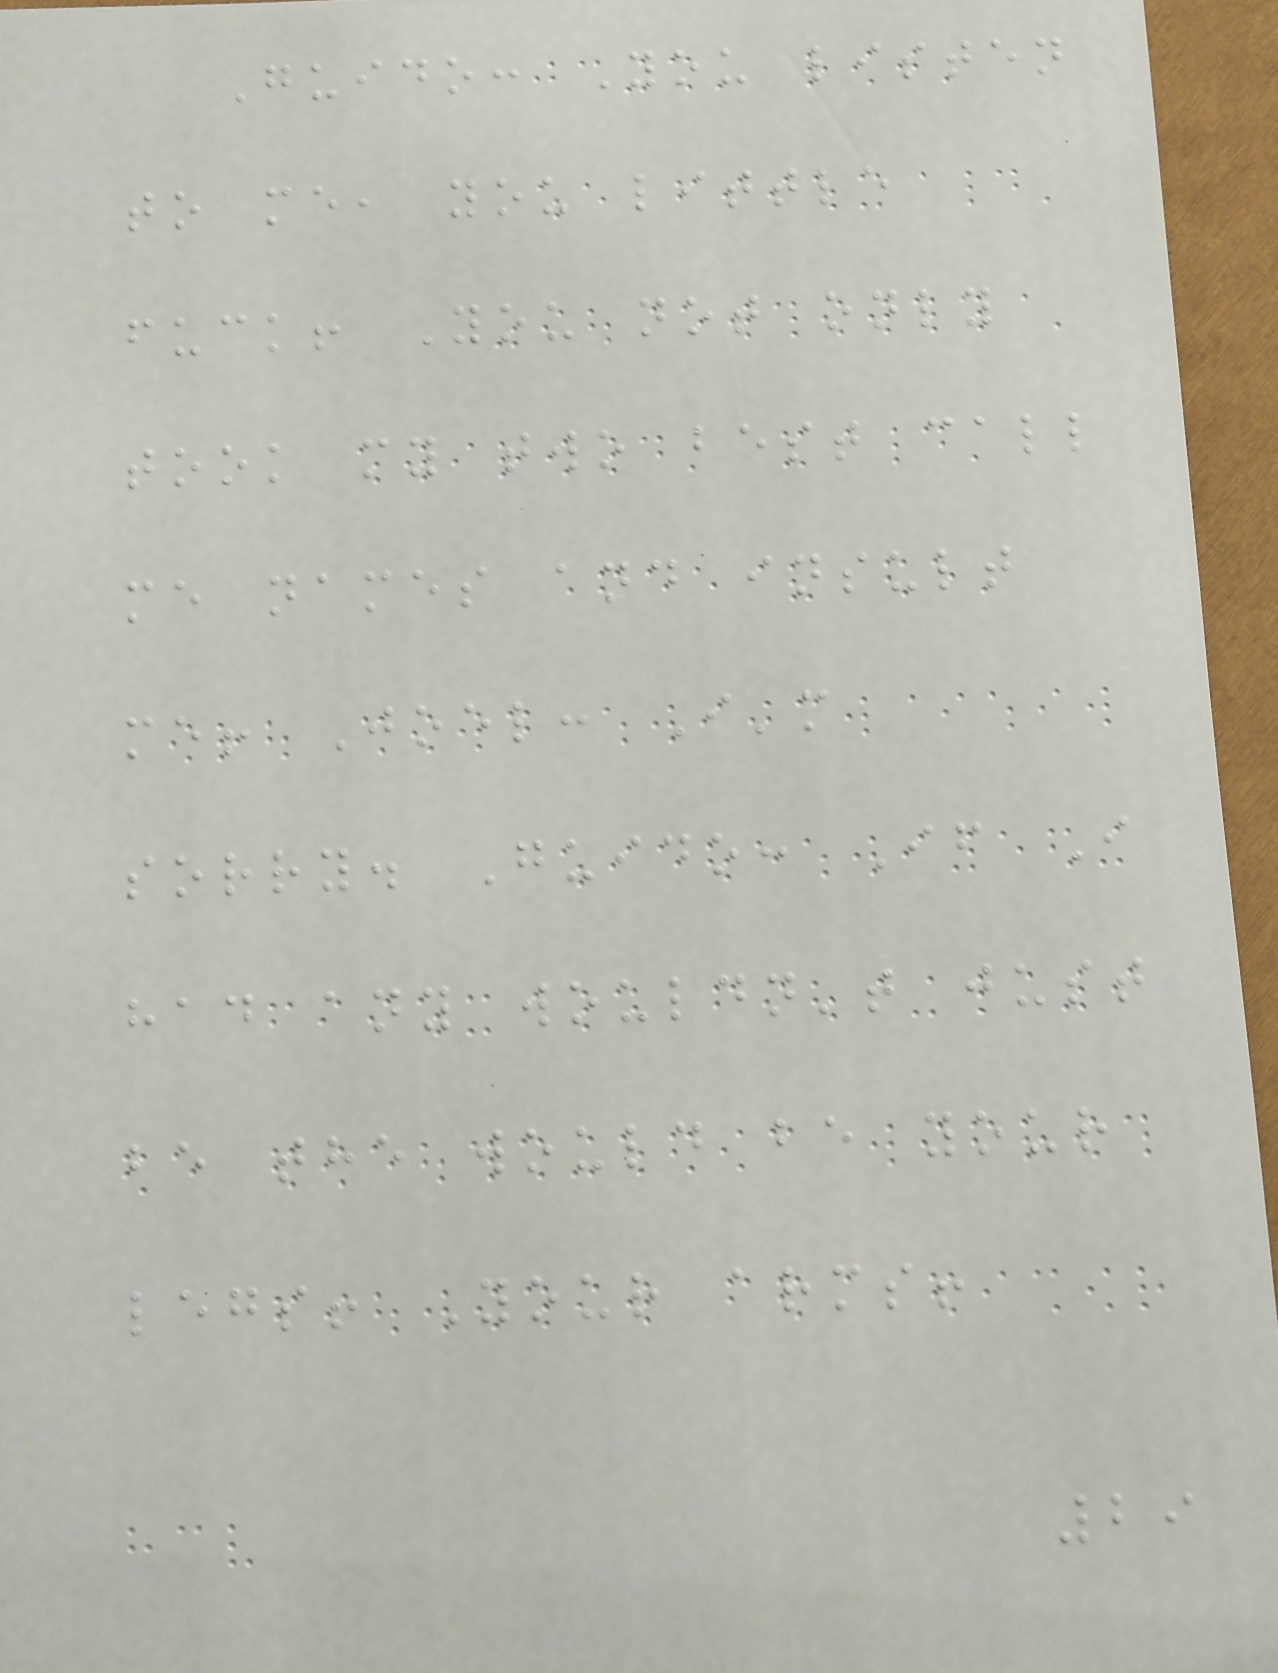Guido: You listen
to me, you little
fuck! You not only
took my two best call
me names and insult
me! Joel: I'm
sorry. Guido: If I
had any wouldn't just
be the would be your
legs! Your arms!
29
